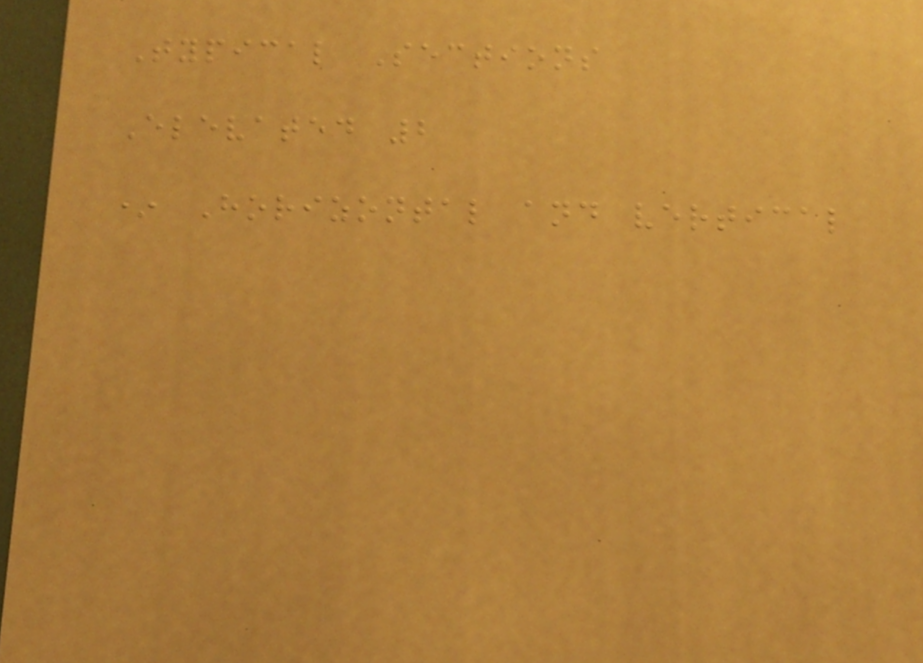Typical Sections
Elevated 2
* Horizontal and vertical
